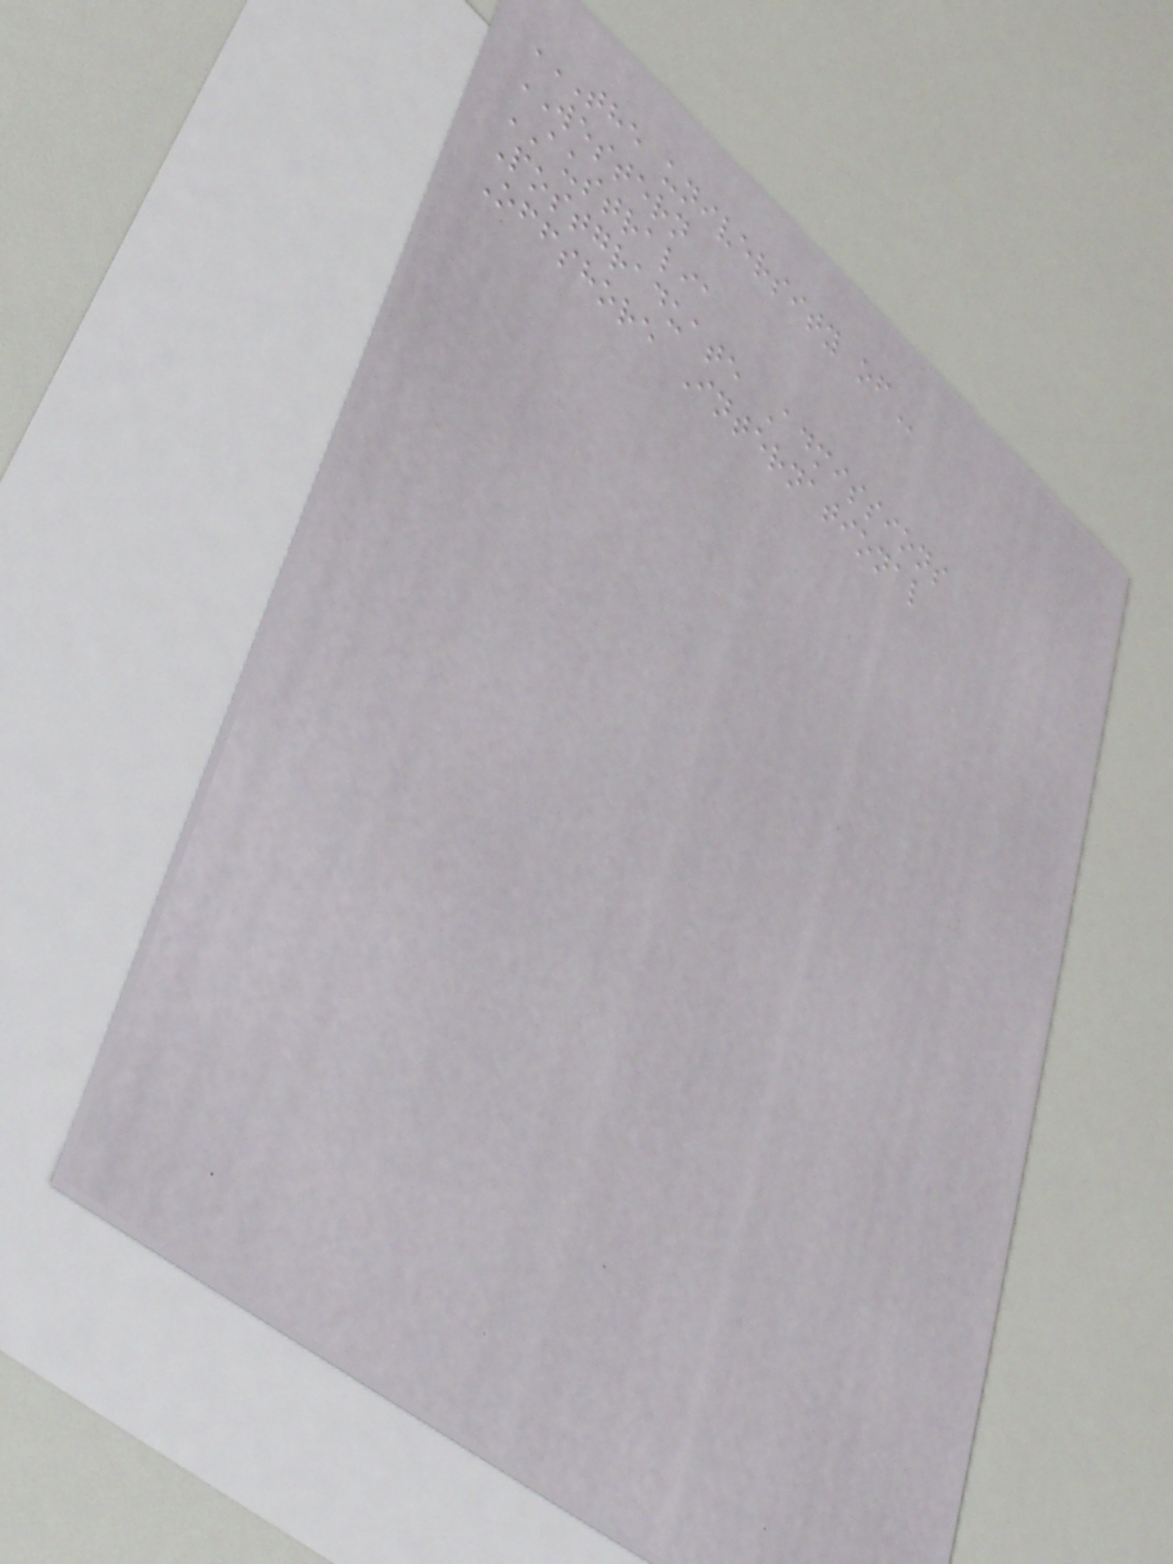THE UNIVERSITY OF
WESTERN
AUSTRALIA
Postgraduate Admissions
Offshore International
